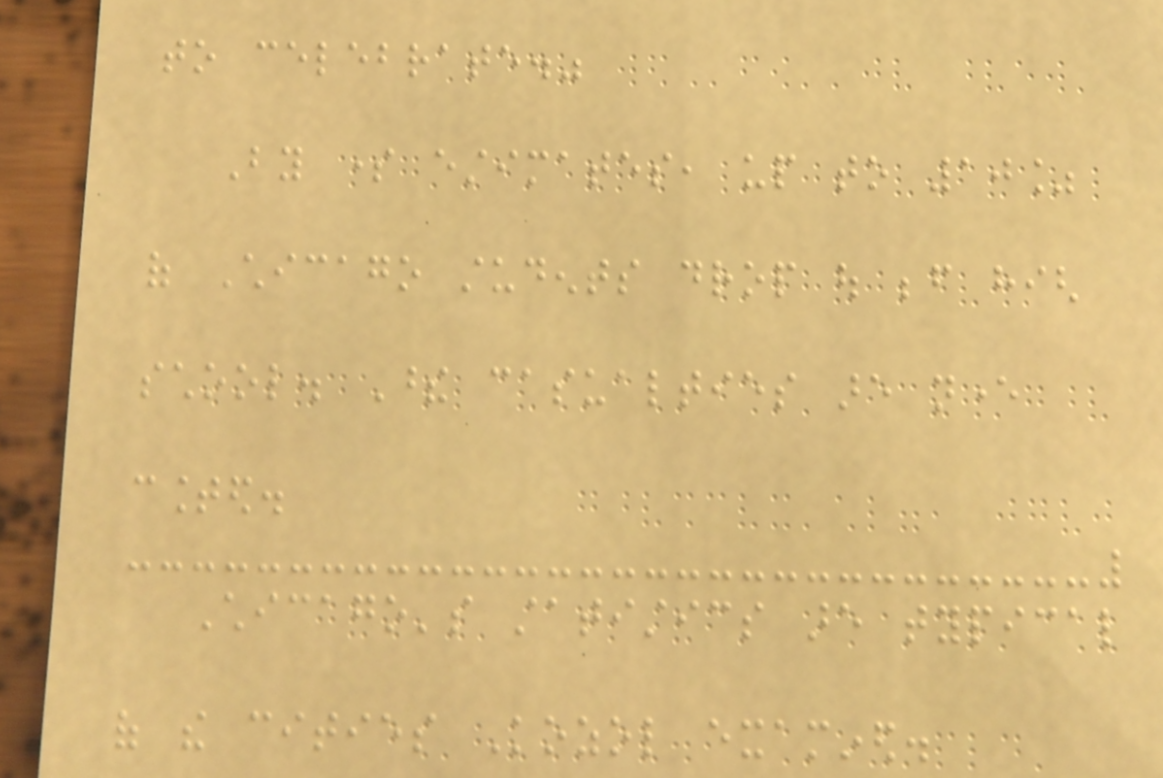to celebrate."
By some estimates, up to 10%
of Chicago students drop out before high
school. These casualties are never
counted.
Chicago's statistics are typical
of the cities Kozol examined.
